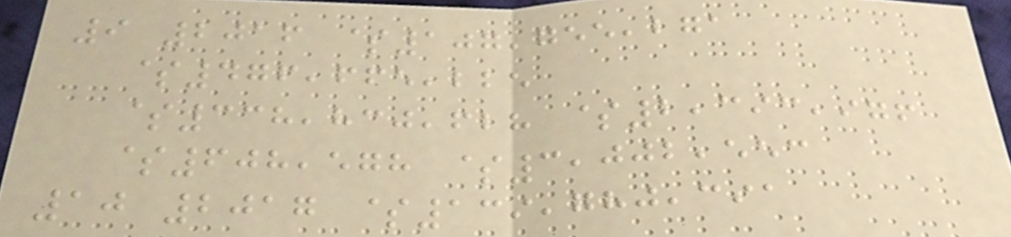9 2016 $107,755,271
$476,665,225
$338,830,628 $2,393,976
$608,578 $3,002,553
10 2017 $139,780,391
